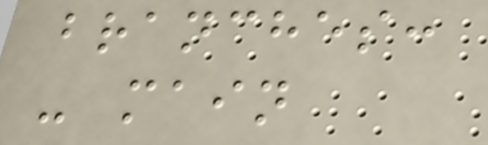branches:
- main
